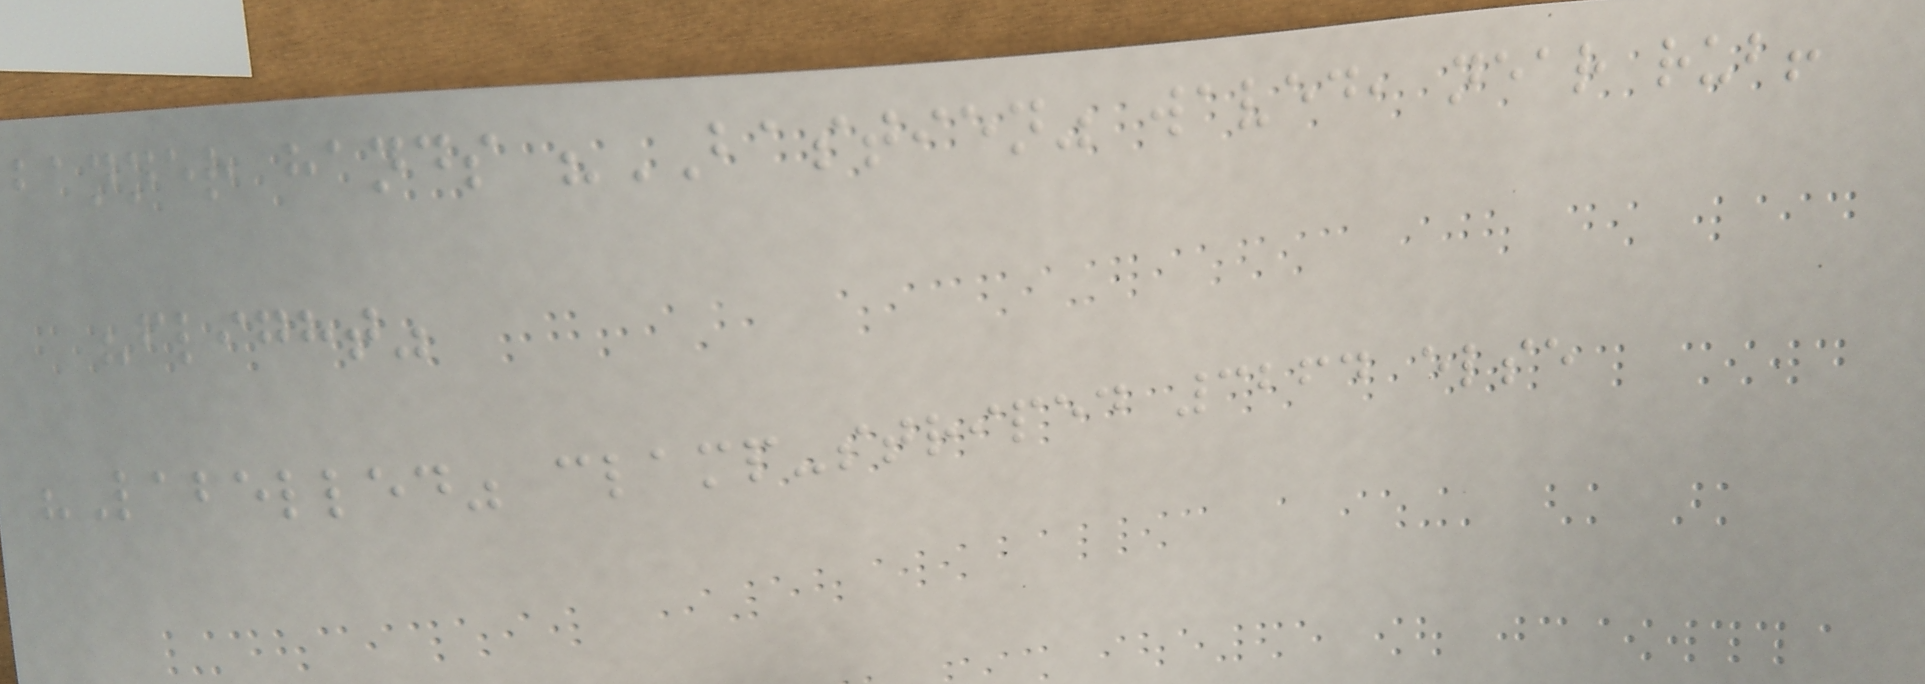banner hands "BASTIEN" waved, near rub!
"flight"
"Labelled" clamp-striped 3264 else
